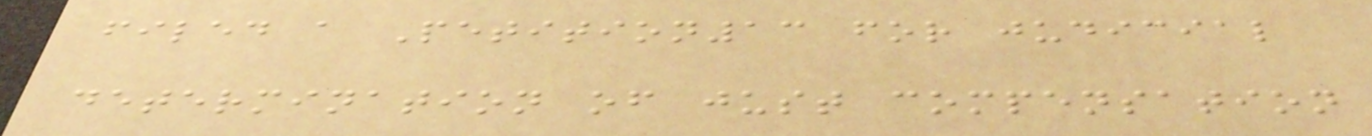filed a Petition13 for judicial
determination of just compensation
